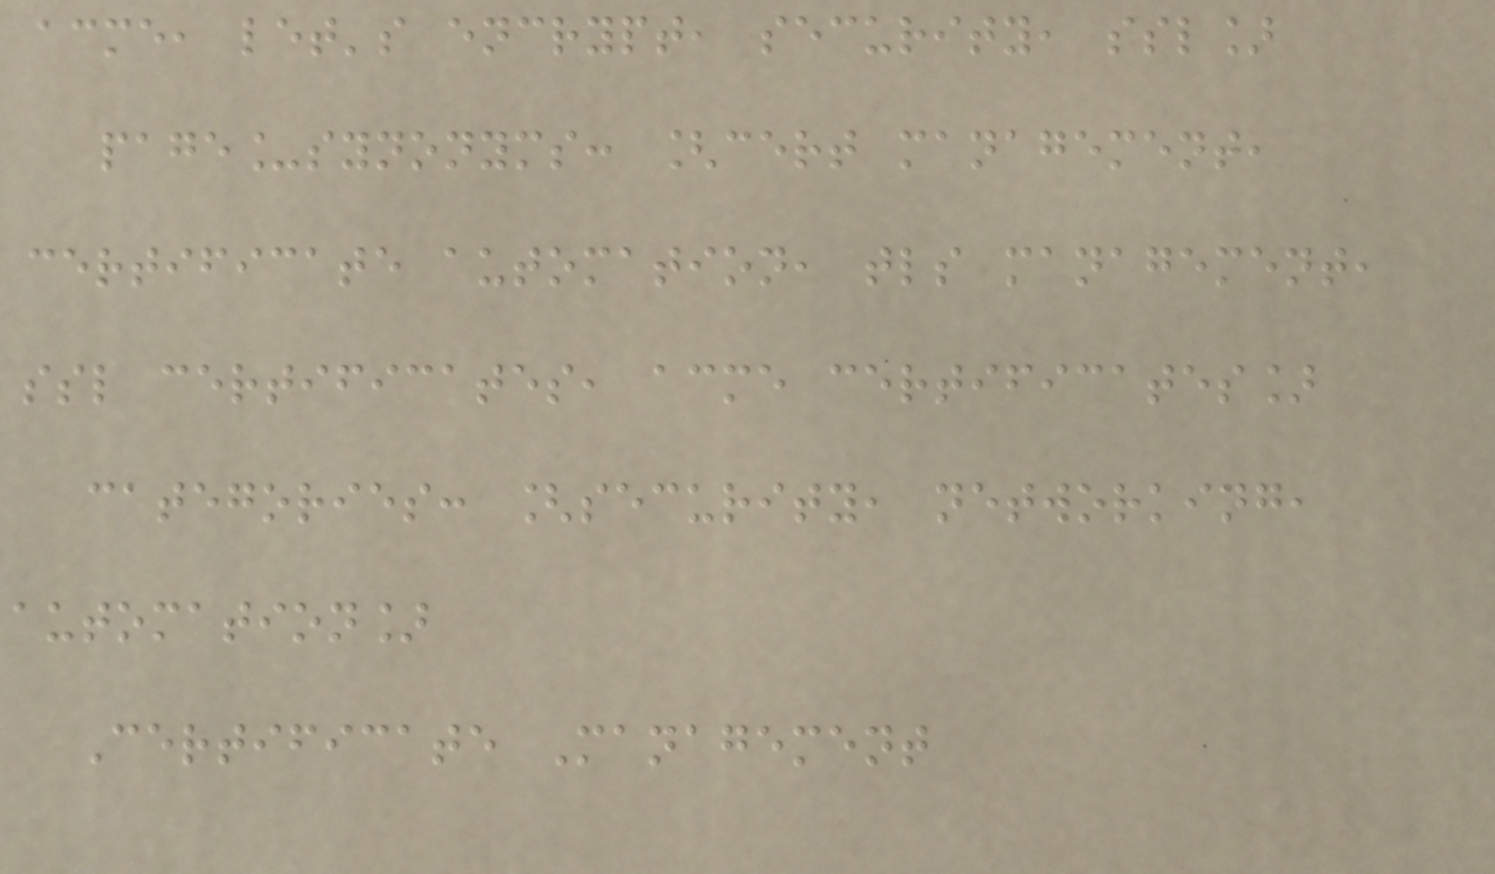acme, let's encrypt, security, ssl]
page_synonyms: [cert management,
certificate automation, tls management,
ssl certificates, acme certificates]
categories: [security, networking,
automation]
Certificate Management
